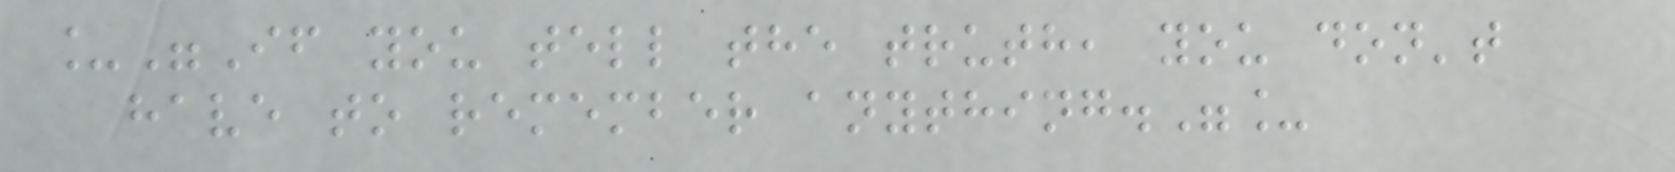_"If you tell the truth, you don't
have to remember anything."_
